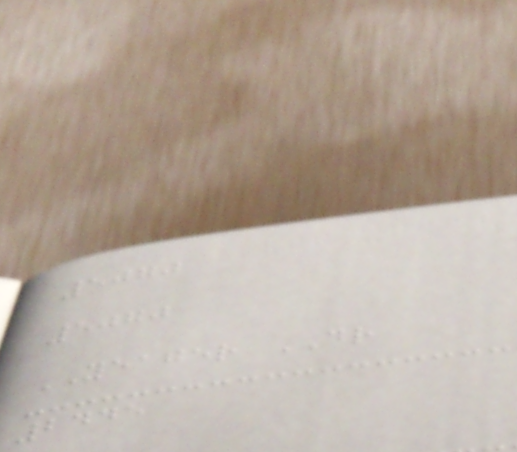5070
5070
YEAGER DR
2445
